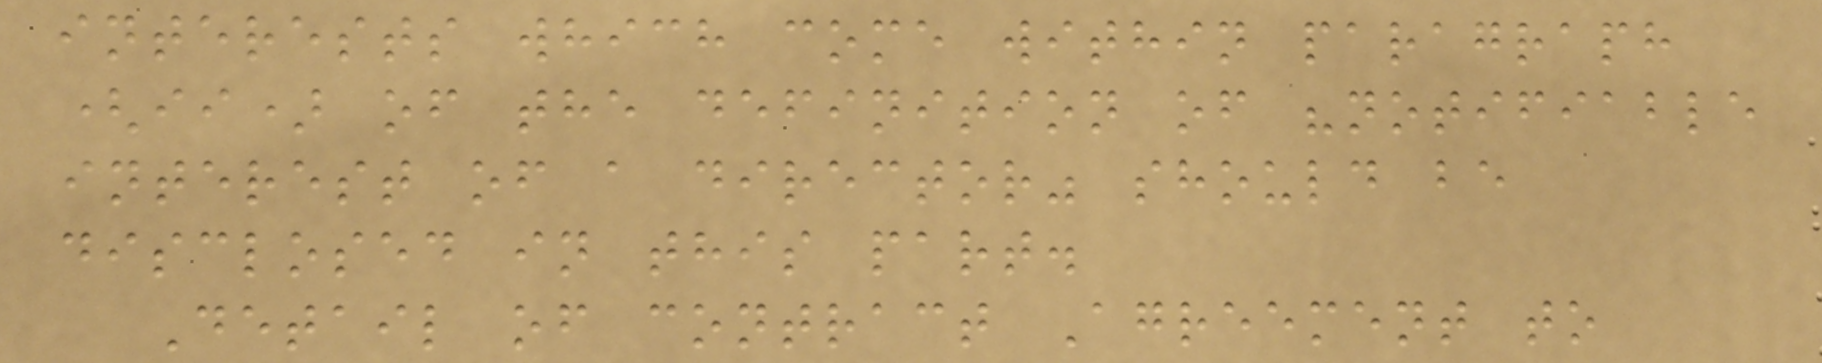interests which come within paragraph
(ii) of the definition of "notifiable
interest of a director" should be
disclosed in this part.
Detail of contract Agreement to
